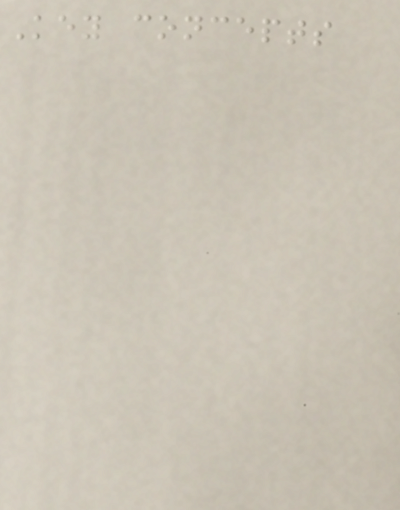Key concepts
